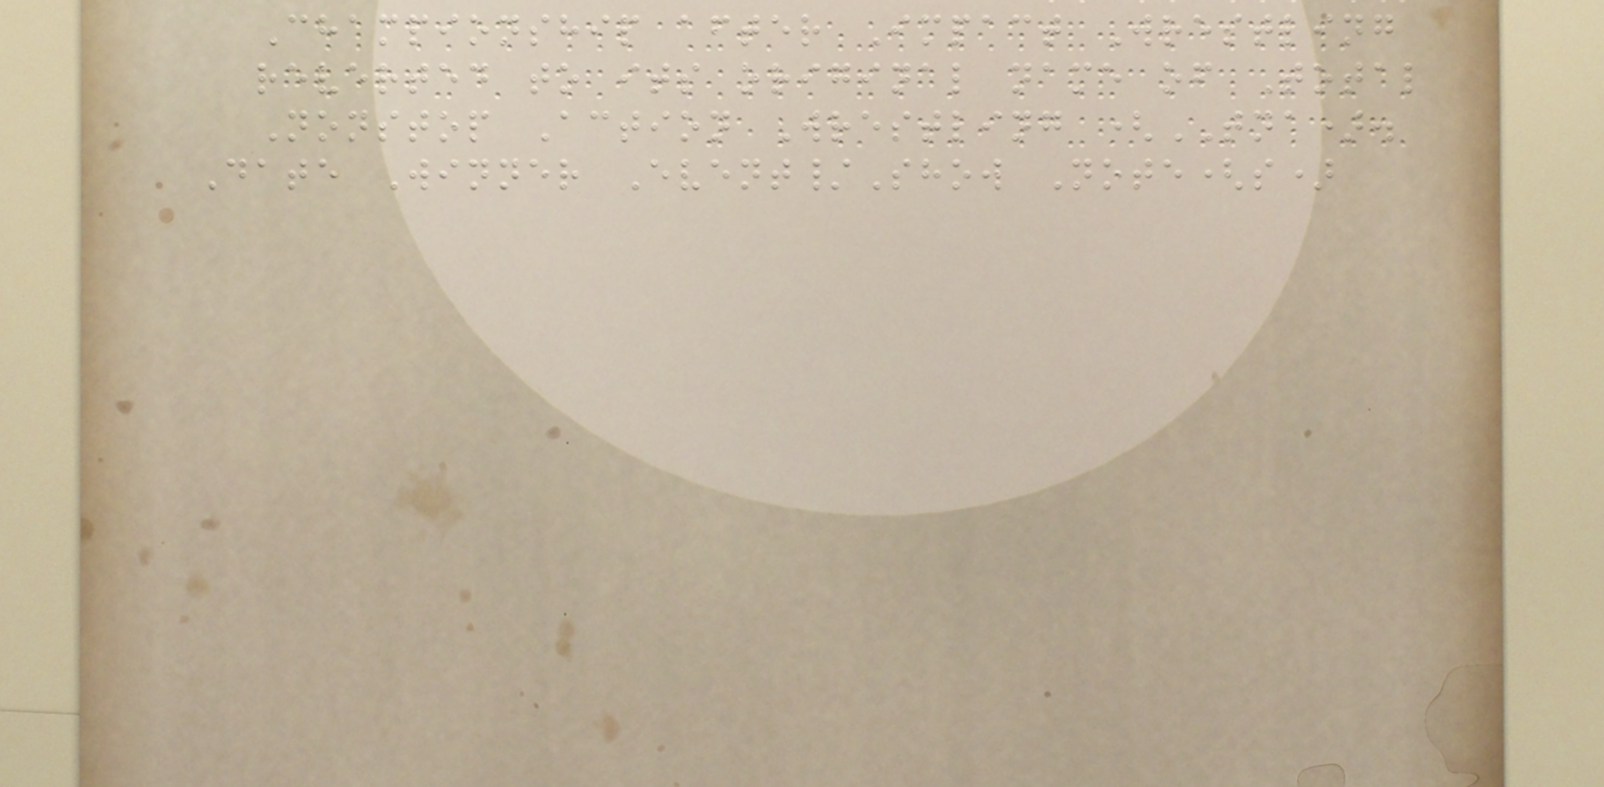Championship after Impact Wrestling
reverted to its original name of Total
Nonstop Action Wrestling (TNA).
Date Winner Event/Show Note(s)
